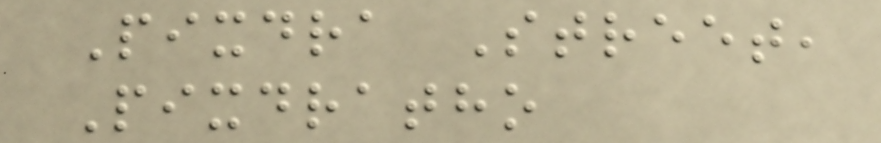Pixdra Street,
Pixdratho
